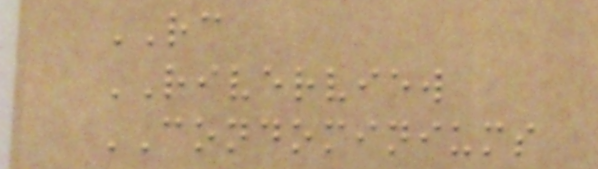RC
RIVERVIEW
CONDOMINIUMS
